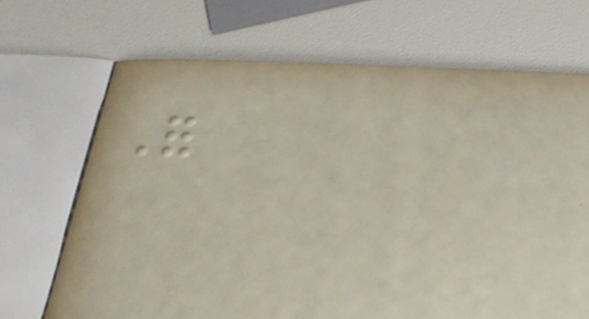For
